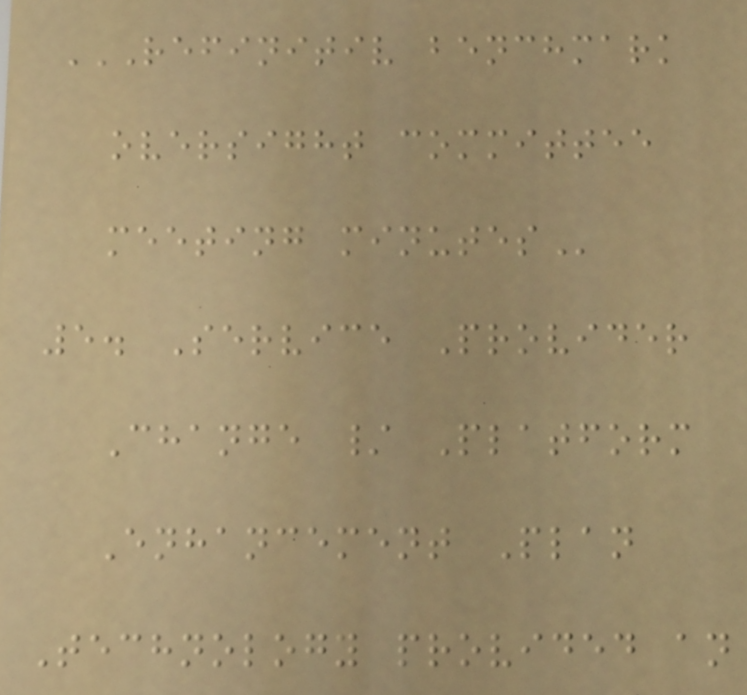REFINITIV BENCHMARK
OVERSIGHT COMMITTEE
MEETING MINUTES
5. Service Provider
Change / Platform
Enhancement Plan
Technology provided an
